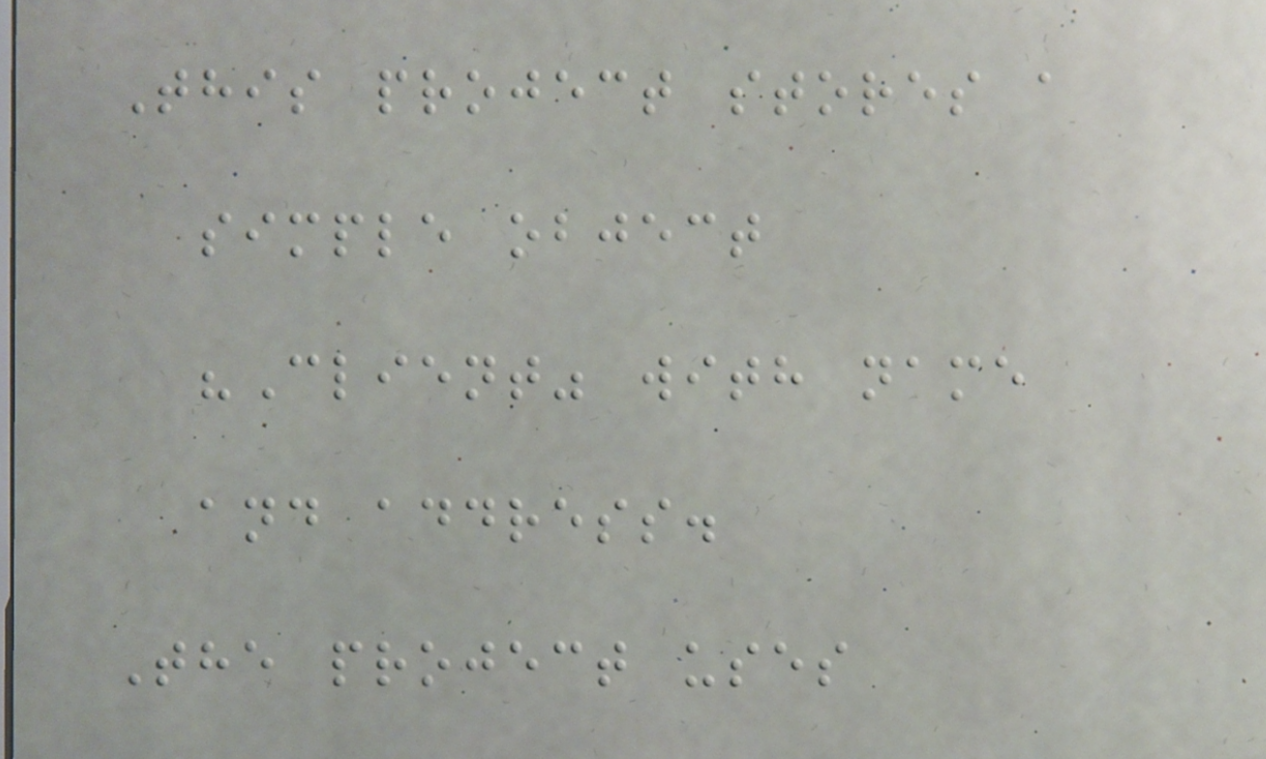This project stores a
simple object
"Client" with name
and address.
The project uses
